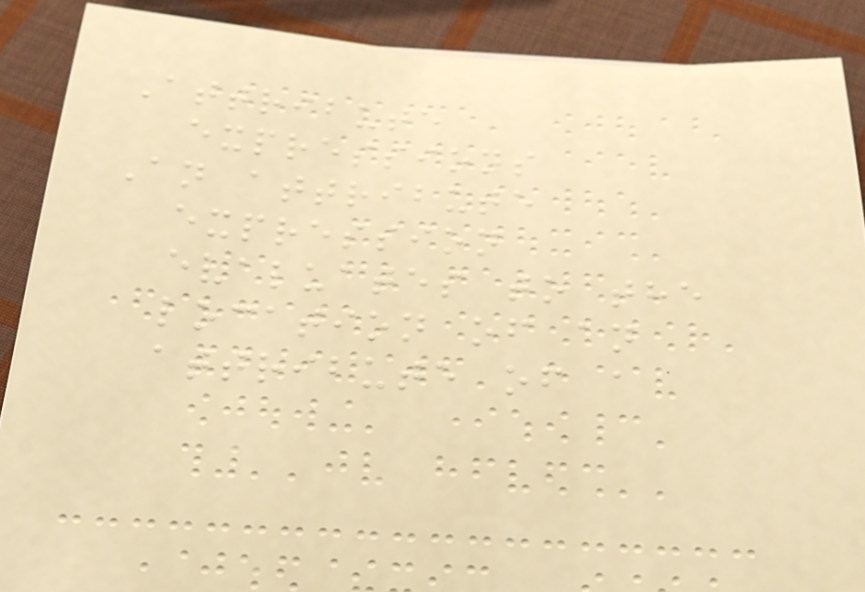Attribute
expressions
An attribute
expression
evaluates to the
location of an
attribute of a
